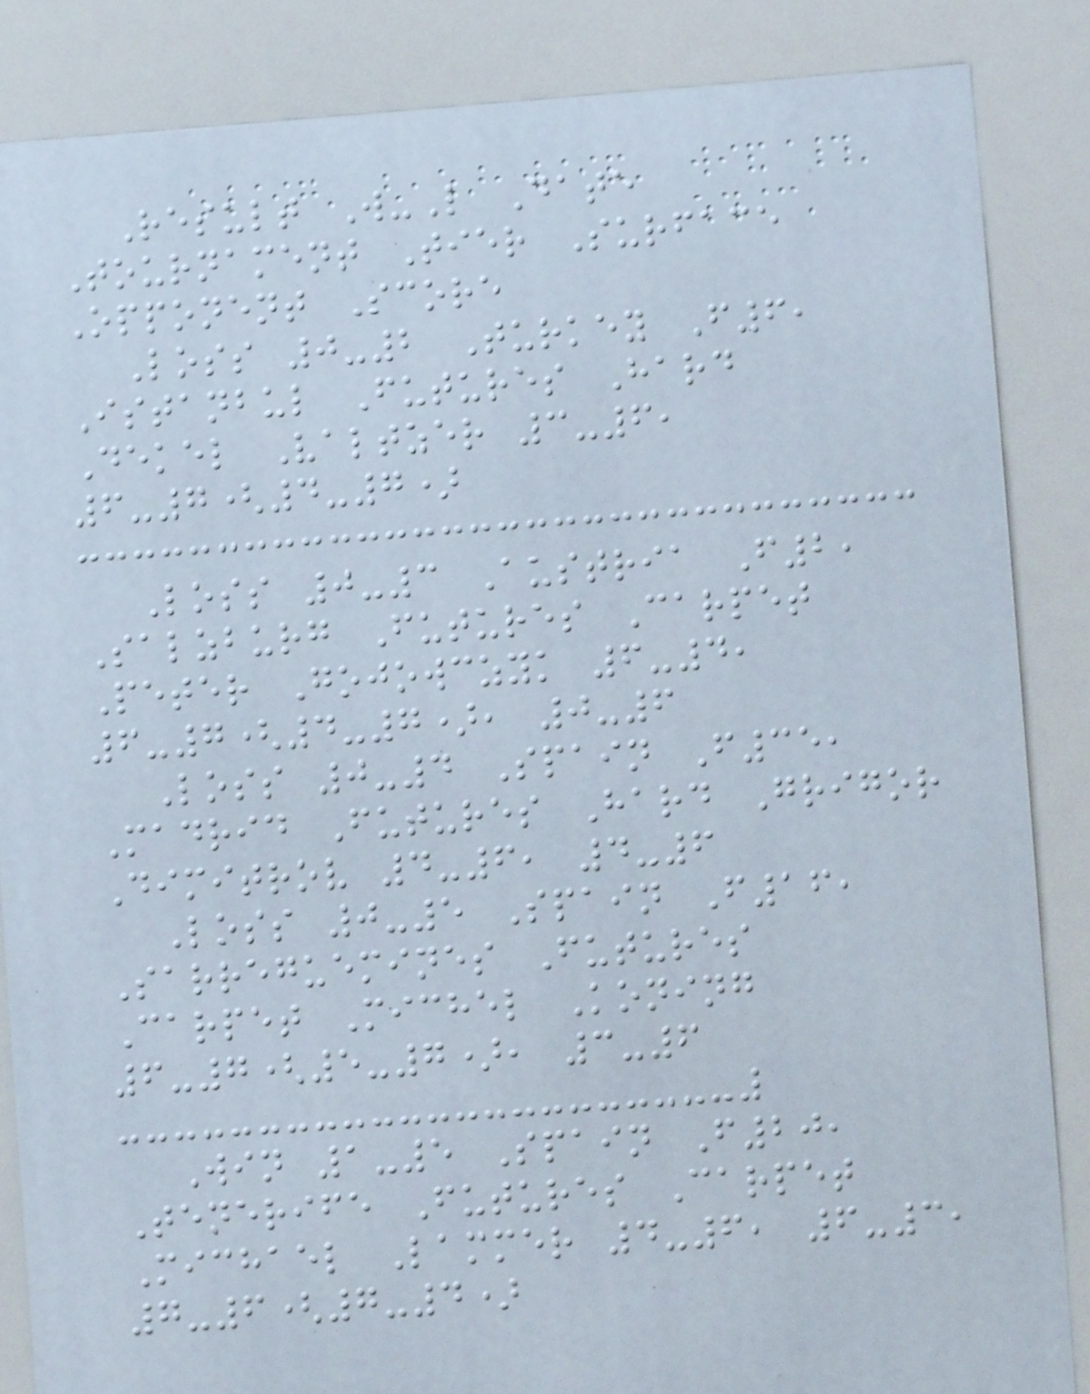Result W-L Date
Tournament Tier Surface
Opponent Score
Loss 0-2 Turkey F6,
Istanbul Futures Hard
Dekel Valtzer 3-6,
6-7(4-7)
Loss 0-3 Austria F2,
Salzburg Futures Carpet
Peter Gojowczyk 6-4,
6-7(4-7), 0-6
Loss 0-4 Spain F35,
Madrid Futures Hard Grigor
Dimitrov 4-6, 4-6
Loss 0-5 Spain F16,
Sarreguemines Futures
Carpet Michel Koning
6-7(5-7), 3-6
Win 1-5 Spain F20,
Tenerife Futures Carpet
Michael Lammer 4-6, 6-3,
7-6(7-4)
